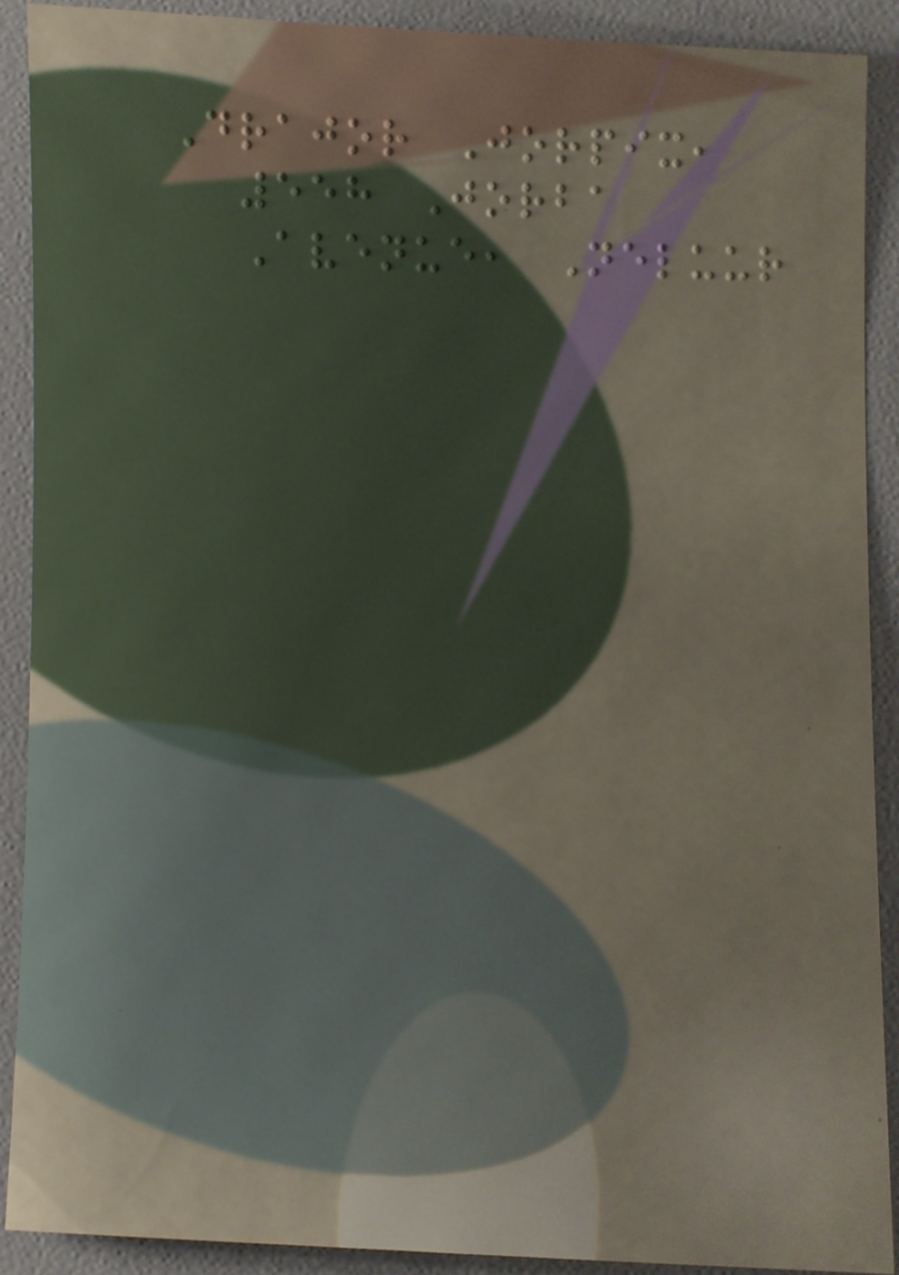Drajor Jorpix,
558 Jorba
Avenue, Neluur
